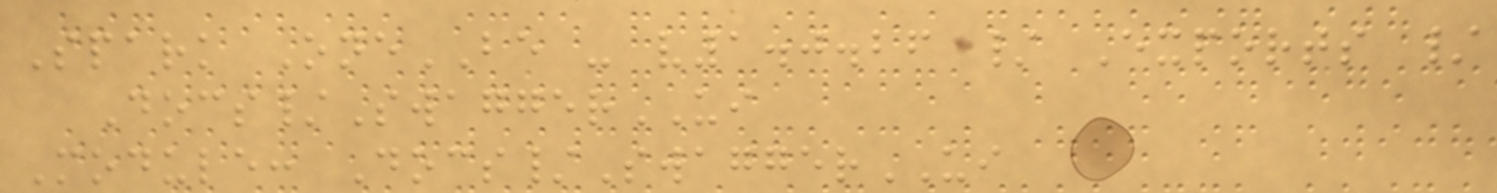Spark OneBE - v1.0.26 / Exports /
Docs/SwaggerUI
Module: Docs/SwaggerUI
